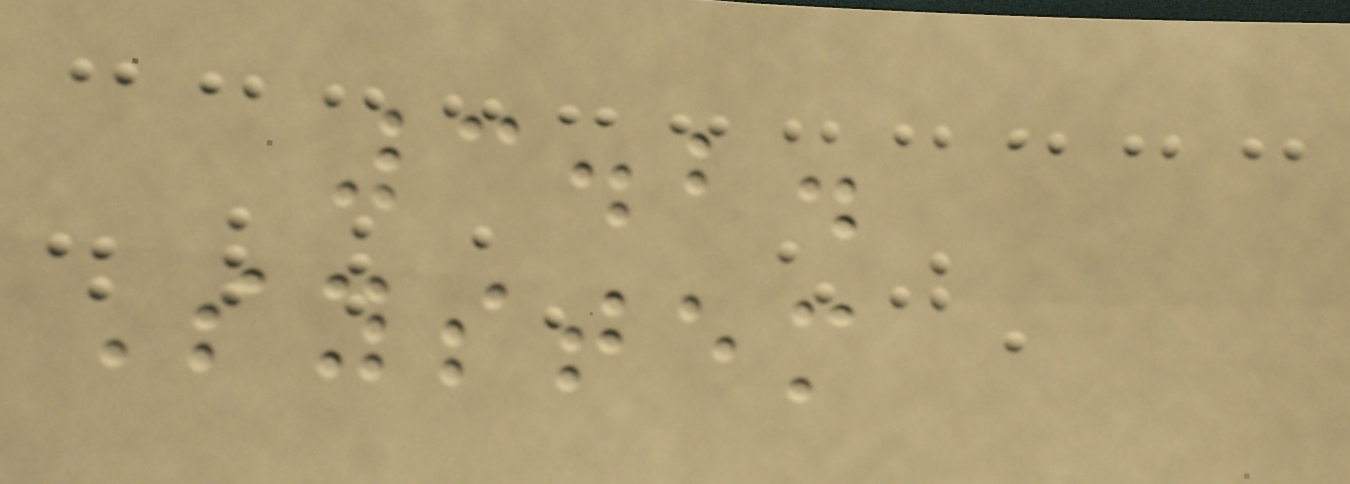3.2.
System
